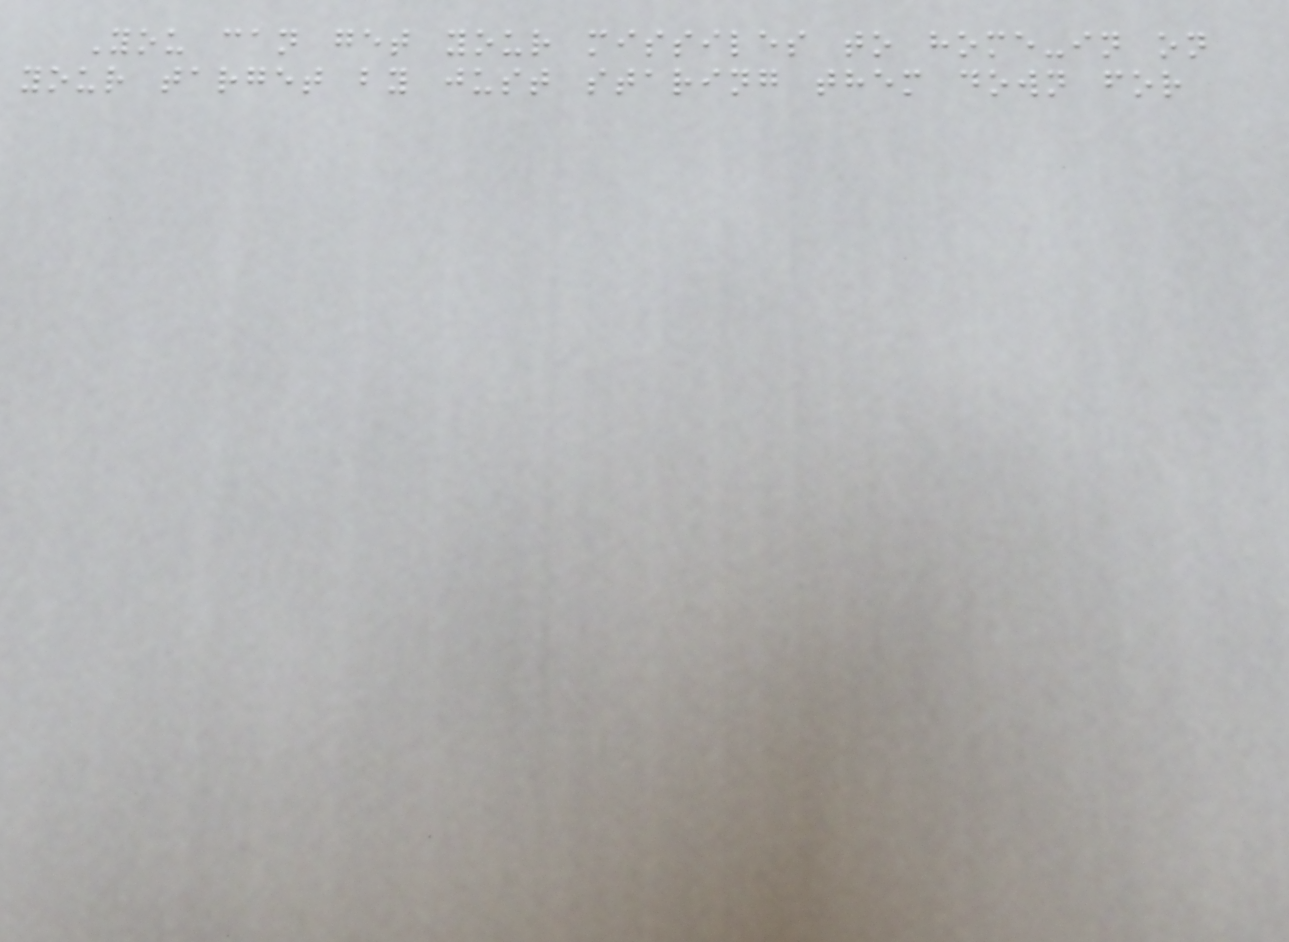You can get your missiles to home-in on
your target by just staring them down for
